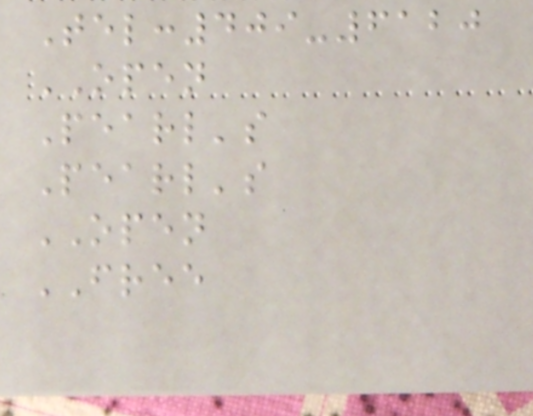Tel:409-6120
OPEN
Pearl's
Pearl's
OPEN
FREE
